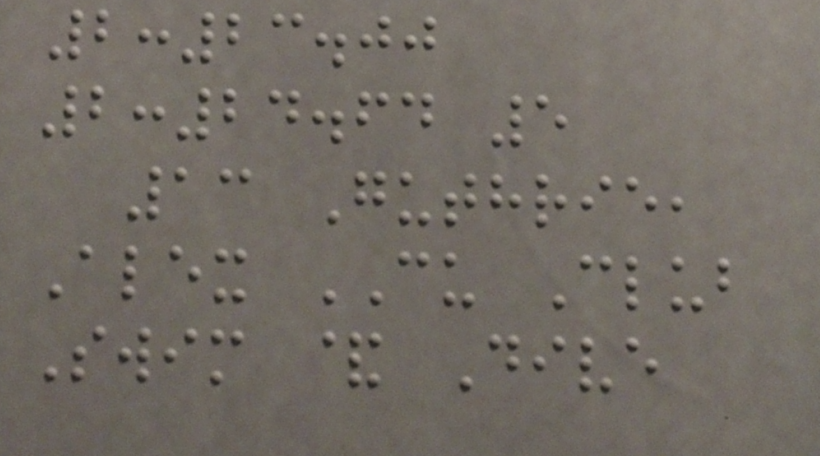2:23.00
2:24.64 5
13 Guthrie,
Alex CU Club
Swim & Dive
